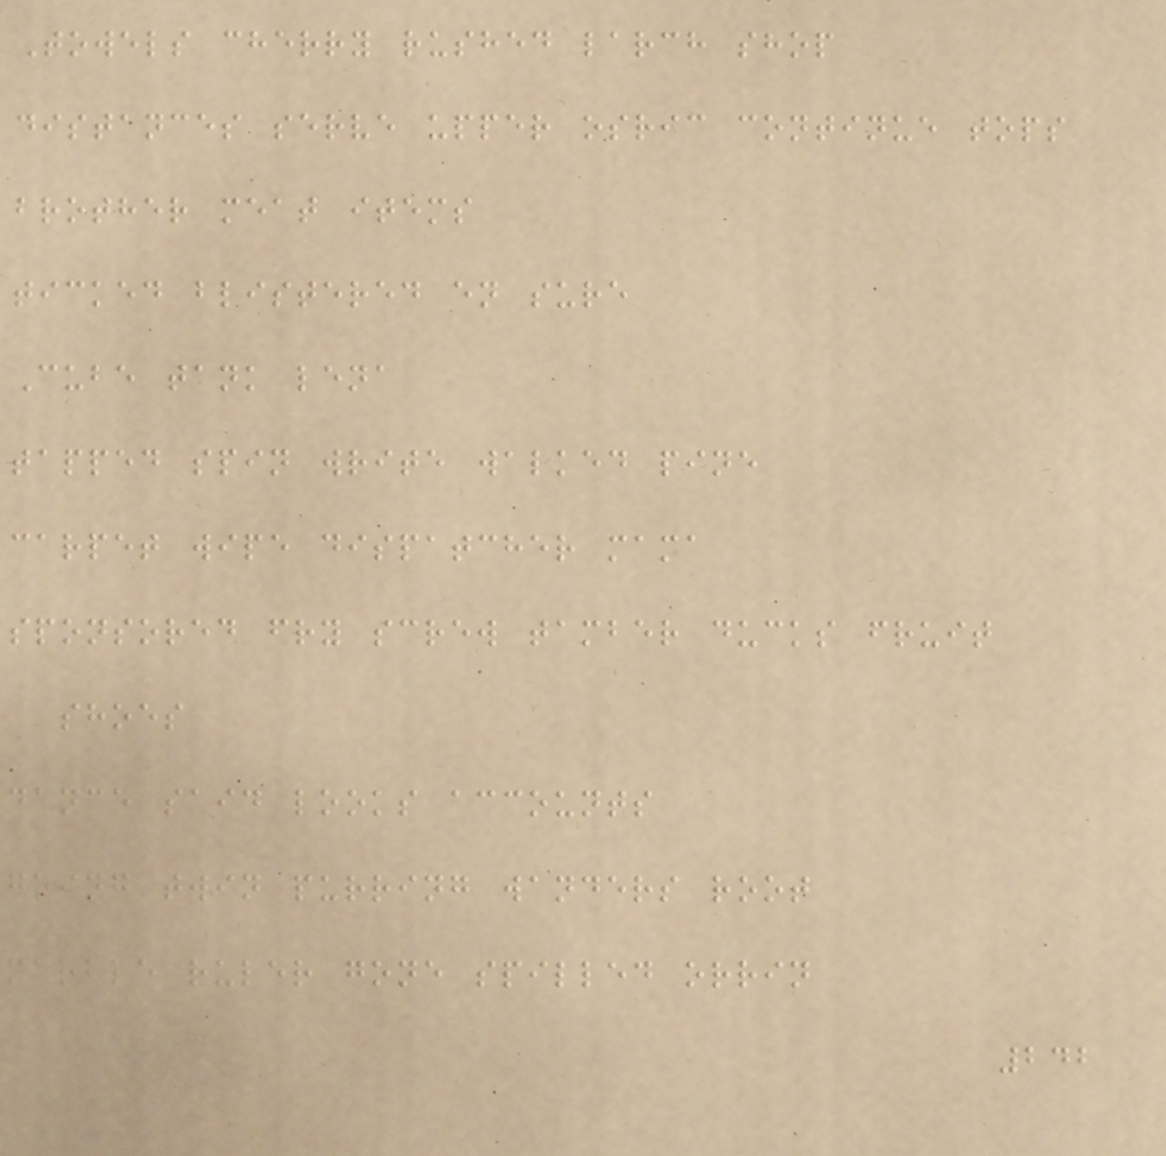Towels cherry rushed larch shop
distances serve upper osric continue tops
brother meat items
ticked blistered en sure
Cube tank lena
tapped spin write walked pine
carpet wipe dispatcher mama
sponsored fry screw tamber ducks fruit
shoes
dance said looks accounts
going twin purring wanders root
marble ruler gone spilled orrin
242
